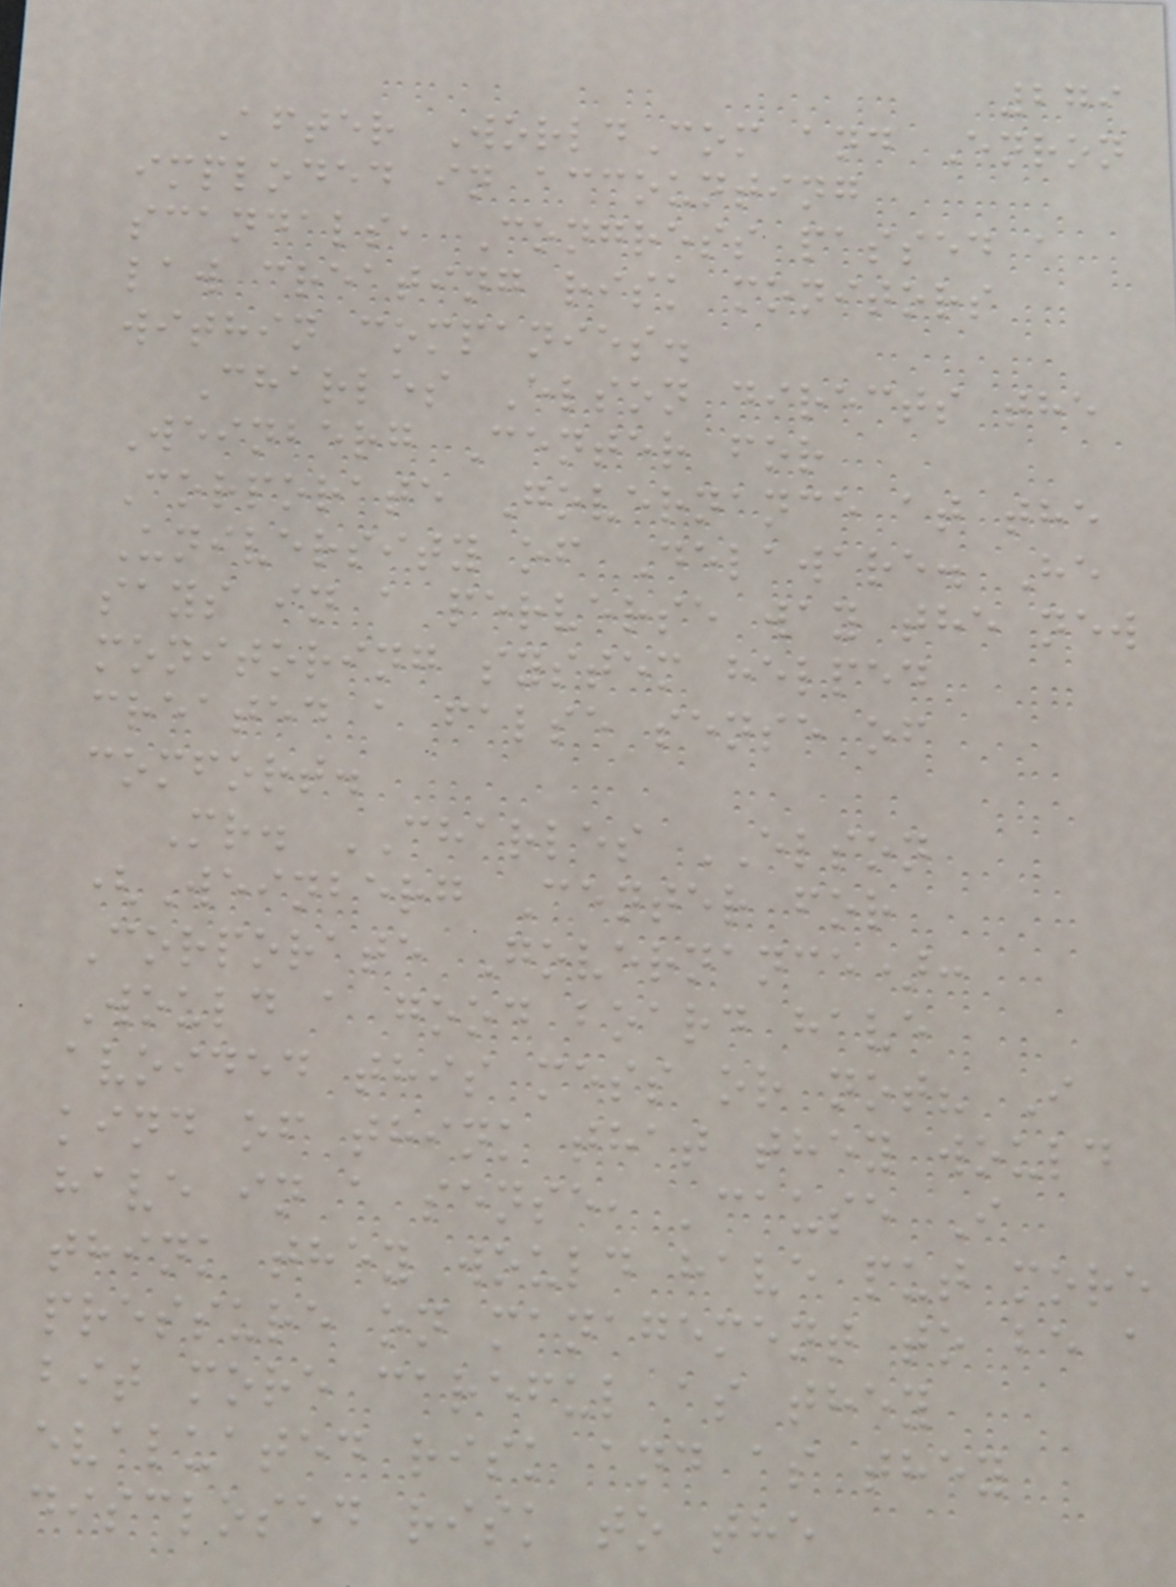279
After WorldCom and Enron
imploded in accounting
scandals, Congress passed a
law creating risk monitors
within companies.
Charles Elson directs the
Weinberg Center for
Corporate Governance at the
University of Delaware. He
says in a perverse way the new
monitoring system helped
created a false sense of
comfort.
Mr. CHARLES ELSON
(Weinberg Center for
Corporate Governance):
Would a good board have
avoided this mess or not? I
kind of think that they would
have in a sense, 'cause I
think they would have put more
pressure on management to be a
bit more careful as they
evaluated risk and as they
disclosed risk to the
